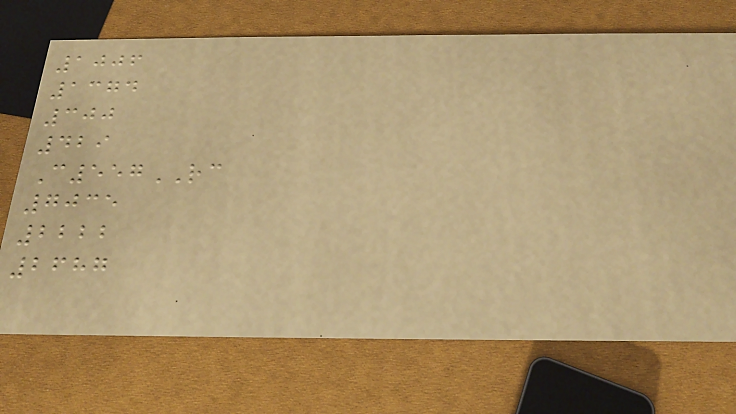1006
1374
300
429
C557RC
7035
2222
2687
